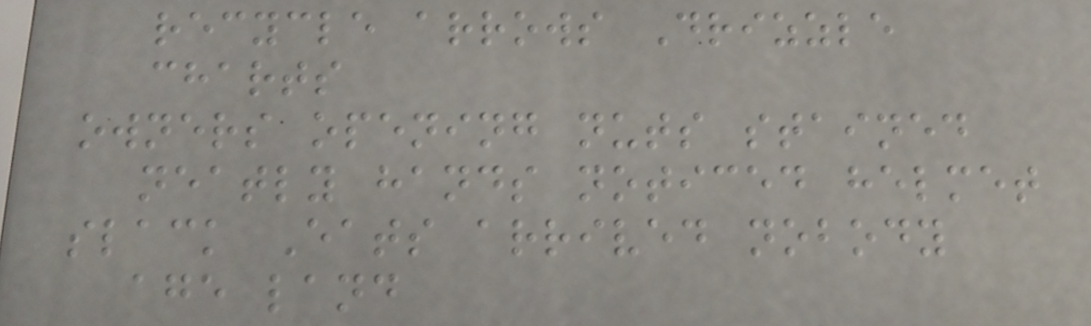recycle arrows Drizzle
charts
owners opening nuts stained
neatly hands noticed helmet
slack Eats arrived nobody
age land
